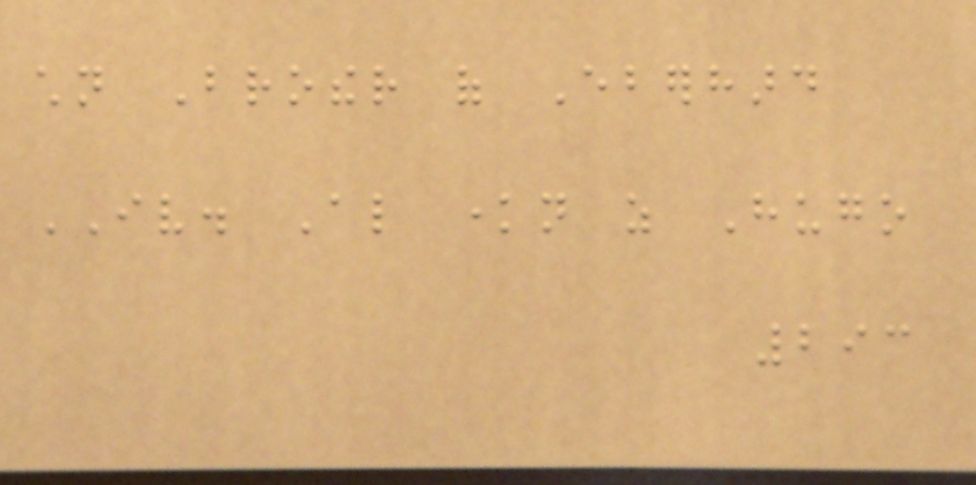children Brother of Eberhard
IV. Also known as Hugo
293
